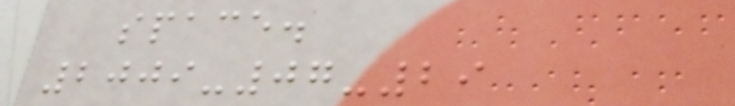space.
2009-07-29
